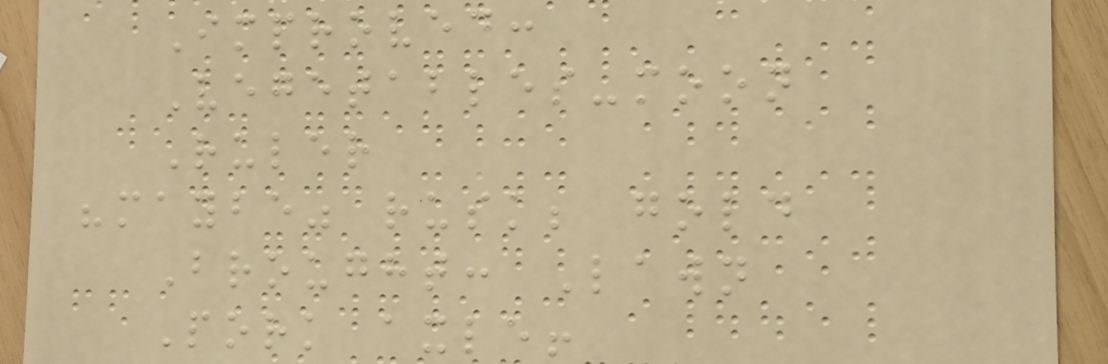Improved:
Vegetables-moon
Ruler
"maybe" rusk; gold
Brought: Lawn
Pork axle!
